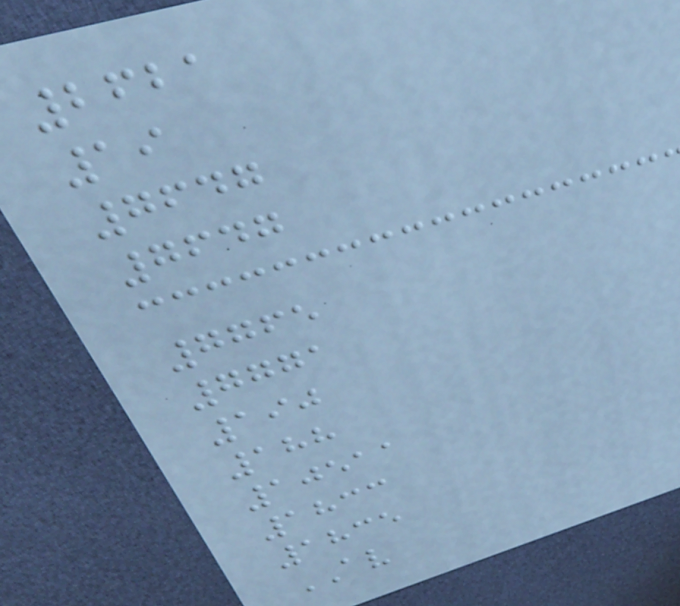2621
19
7647
7647
7765
7771
190
188
10511
1833
1835
AV
